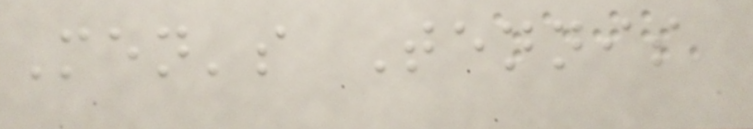Men's Tennis
